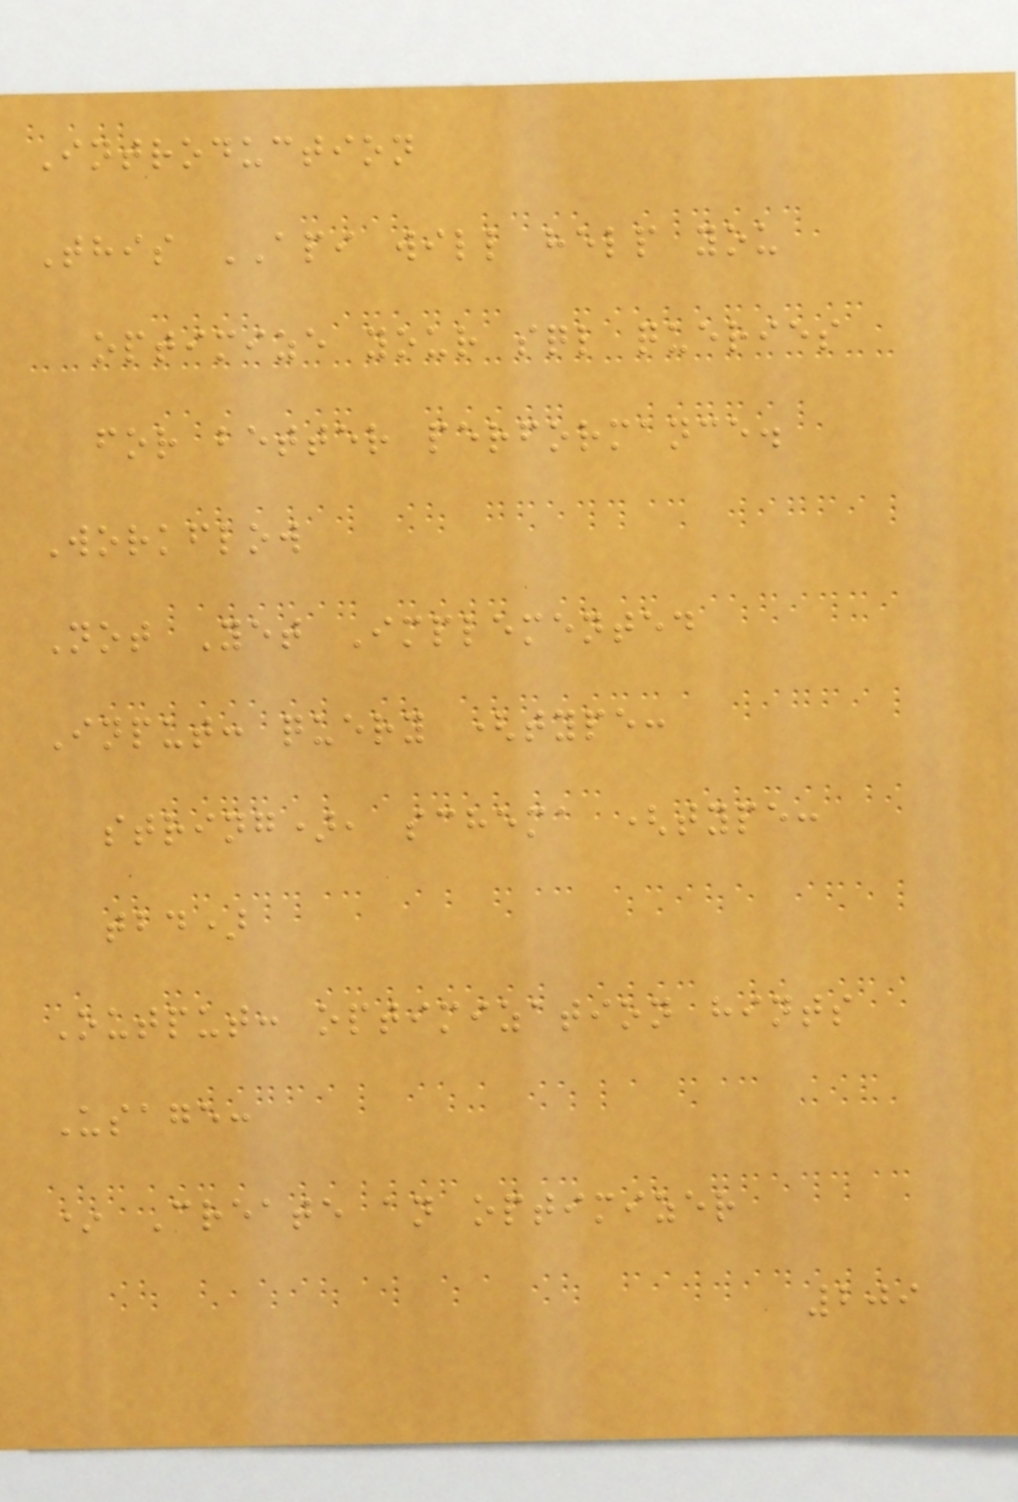Introduction
This API will help you
optimize your sql queries
for better performance.
Workflow
Not Yet Implemented
Input: query (type:
string), schema (type:
tbd)
Output: optimization hints
Usage:
* Create an optimizer
209
